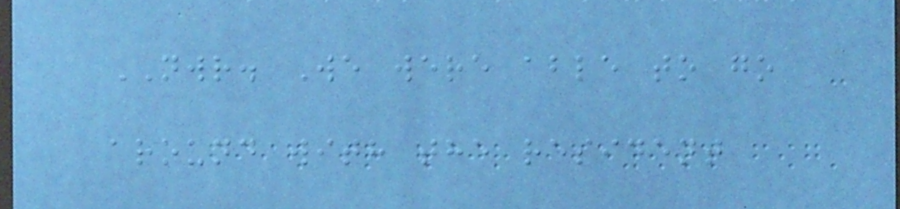NWR. We were able to go
around with the resident
